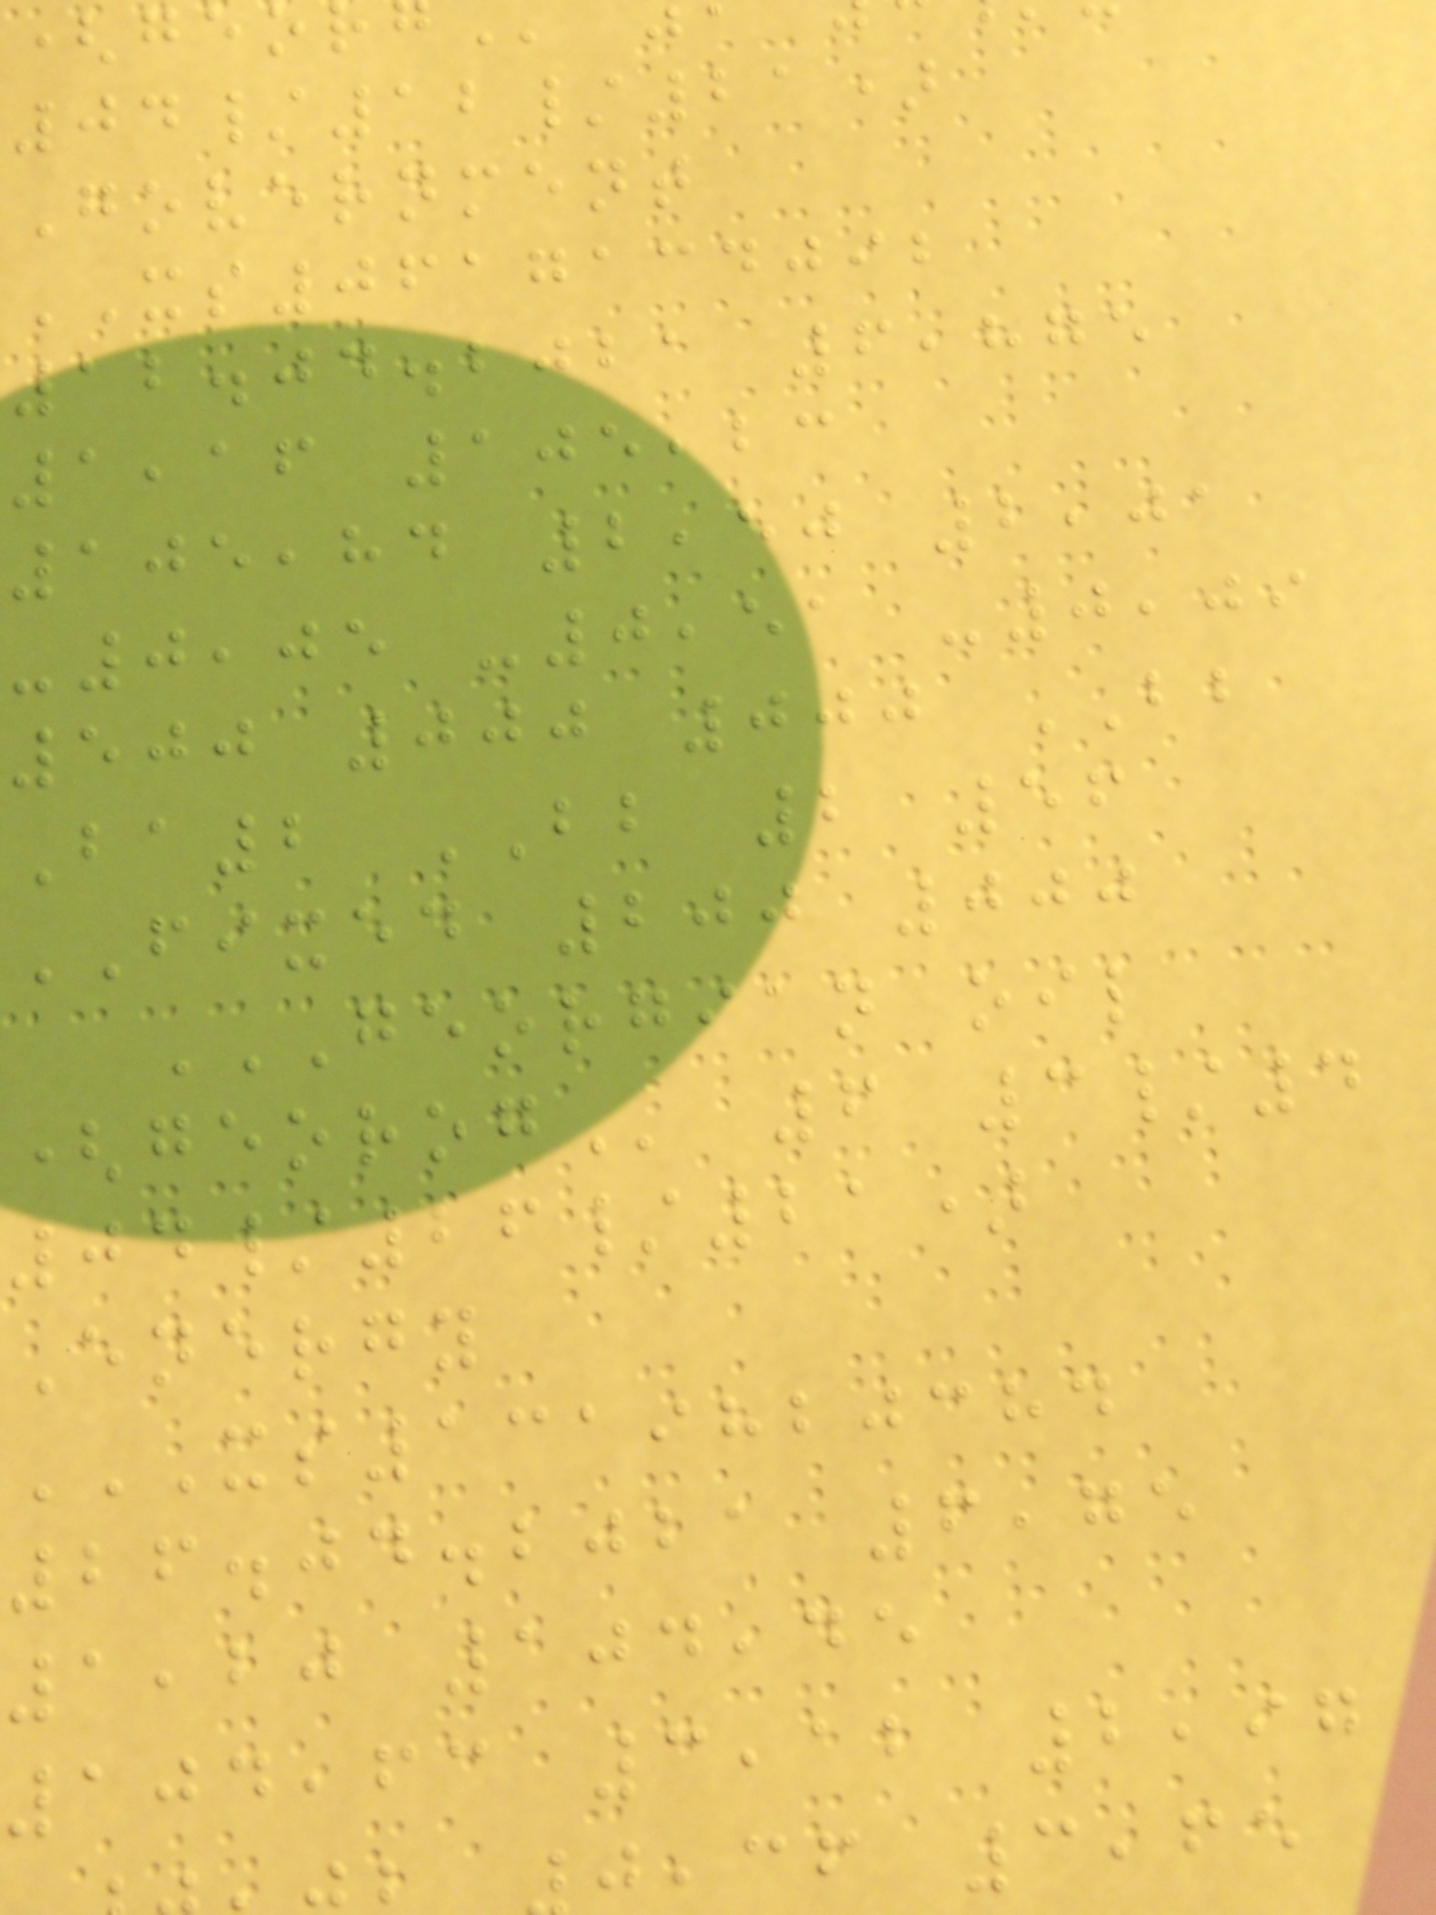04/12/21)
Government
XS0617134092
12.04.2021 6,875
1,16 105,23
105,84 2,50 2,01
-0,05 -0,51 -0,09
500 000 000 BB
Ba2 BB 2 56
FIXED 200 000
GEORGIAN OIL
6 3/4
04/26/21)
Energy
XS1319820384
26.04.2021 6,75
1,20 104,45
104,63 3,12 2,97
,cf 3,65
